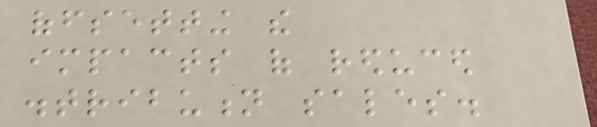offsetting the
impacts of reduced
distribution sales.
